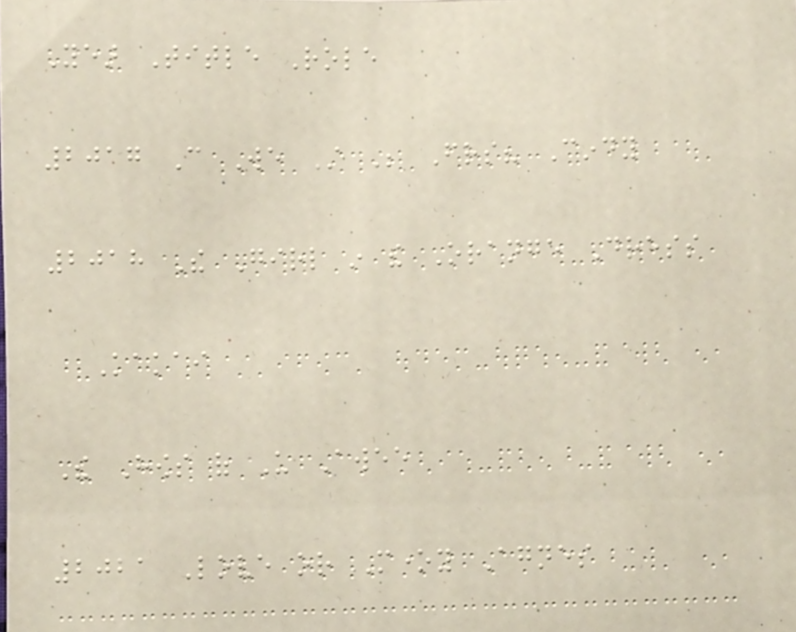Year Title Role
2017 Can We Still Be Friends? Cindy
2018 The Girl in the Orange Dress
Kakai
The Hows of Us Awee
2021 Love or Money Agnes
